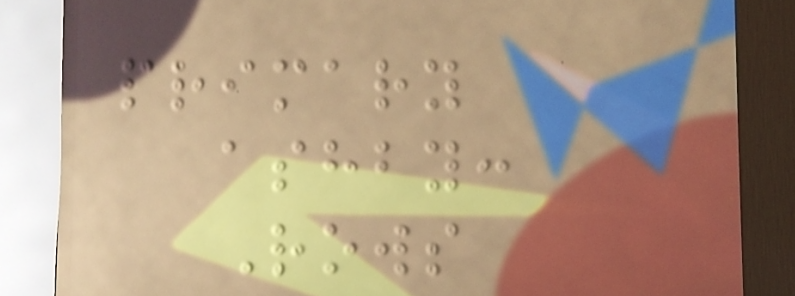primary
ashby:
Rows
